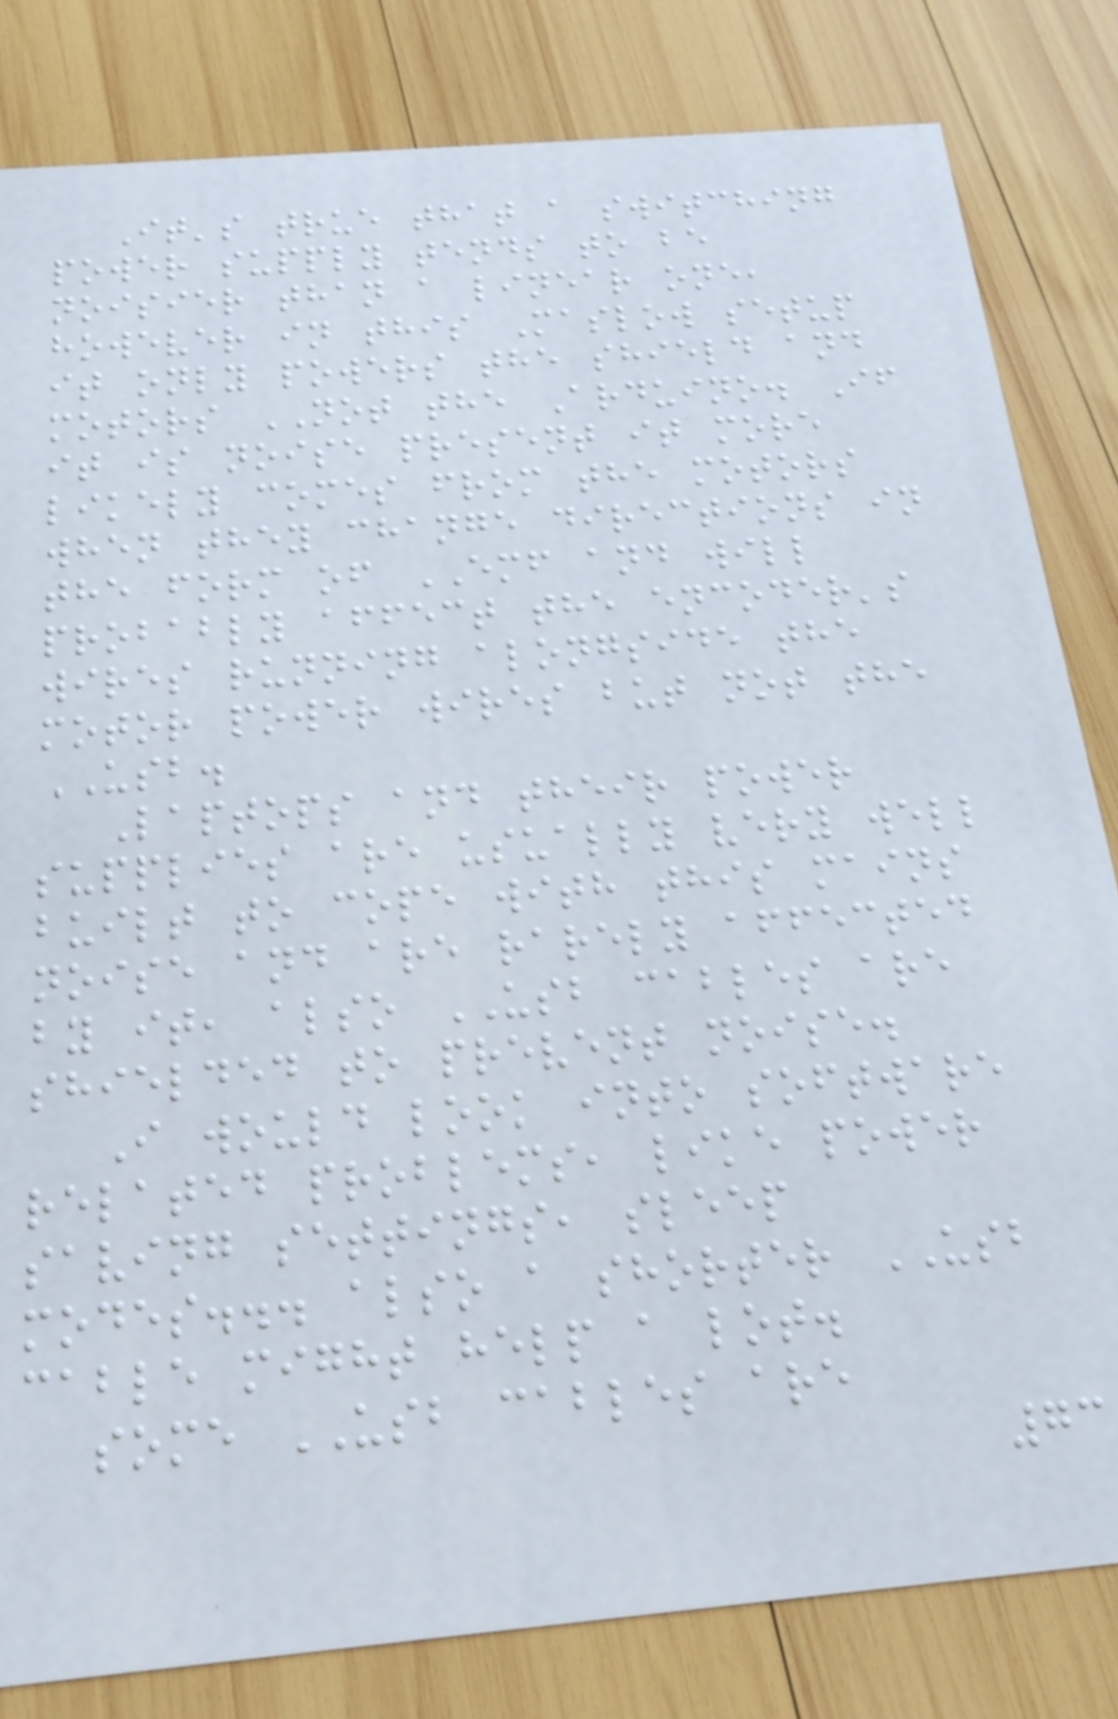It's true that a switching
power supply tends to be
noisier than a linear one,
however in this Maslow setup
it only powers the shield and
motors NOT the Arduino. If
it is noise present it more
likely comes from the motors
when they change directions in
the form of EMF and will
probably affect the encoder's
wires running alongside the
motor power wires but not the
USB.
Laptops and their power
supplies are usually very well
built to cope with this mains
noise and are rarely affected
by it, also USB cables are
shielded to prevent noise.
I would look into software
related problems, like power
saving settings, sleep
modes... also a shorter USB
cable might help a lot.
some USB cables are
73
